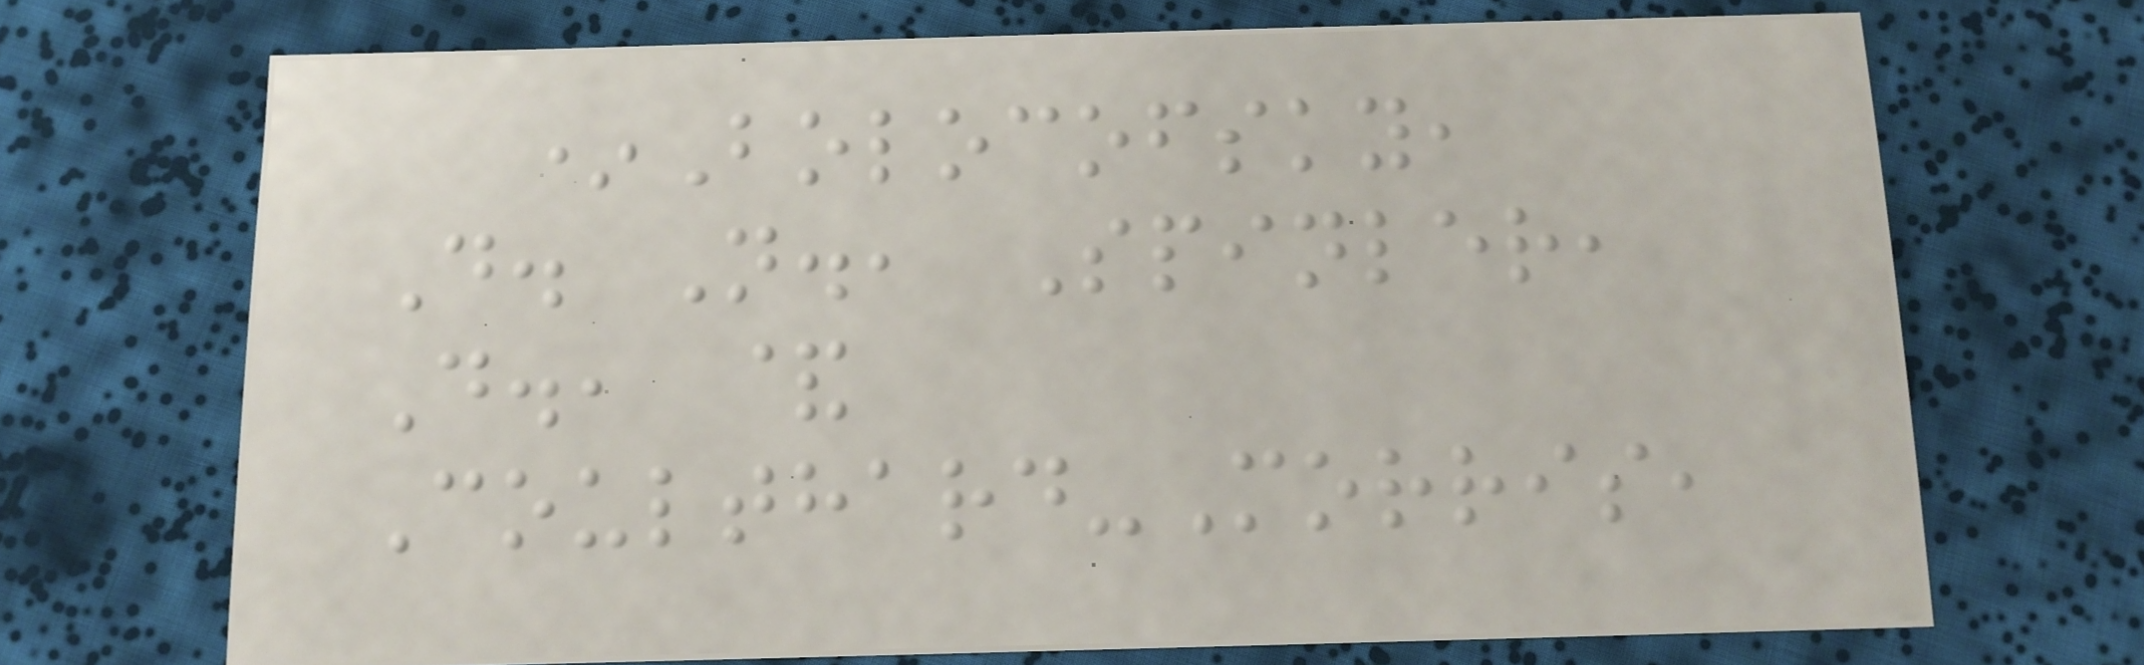*Bolocofsky,
D. N., Spinler,
D., &
Coulthard-Morris,
